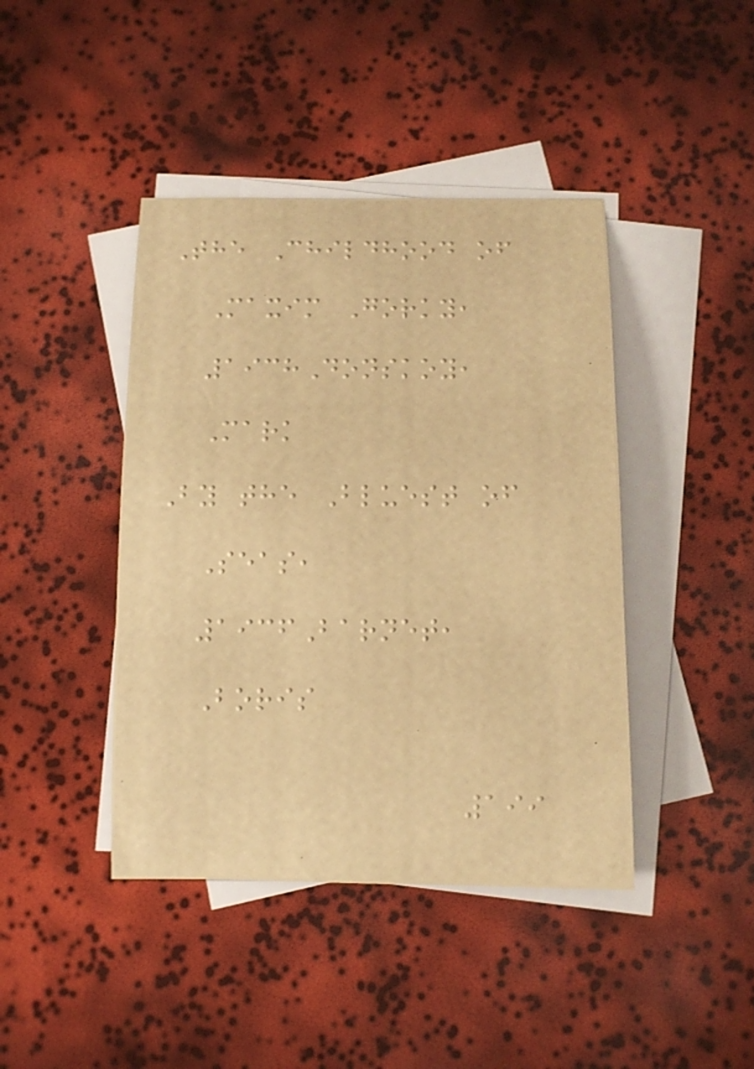The Childhood of
Maxim Gorky,
1938Donskoy,
Mark
By the Bluest of
Seas,
1936Barnet,
Boris
199
